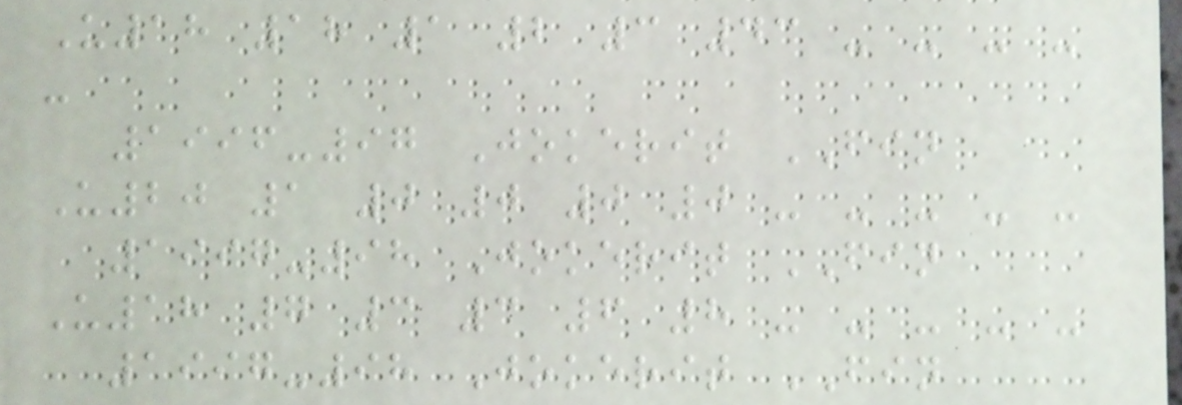U18 18 1 2 3 43 - - - -
-
1996-97 Jokerit FIN
U20 1 0 0 0 0 - - - - -
1997-98 Jokerit FIN
U18 7 3 3 6 8 - - - - -
1997-98 Jokerit FIN
